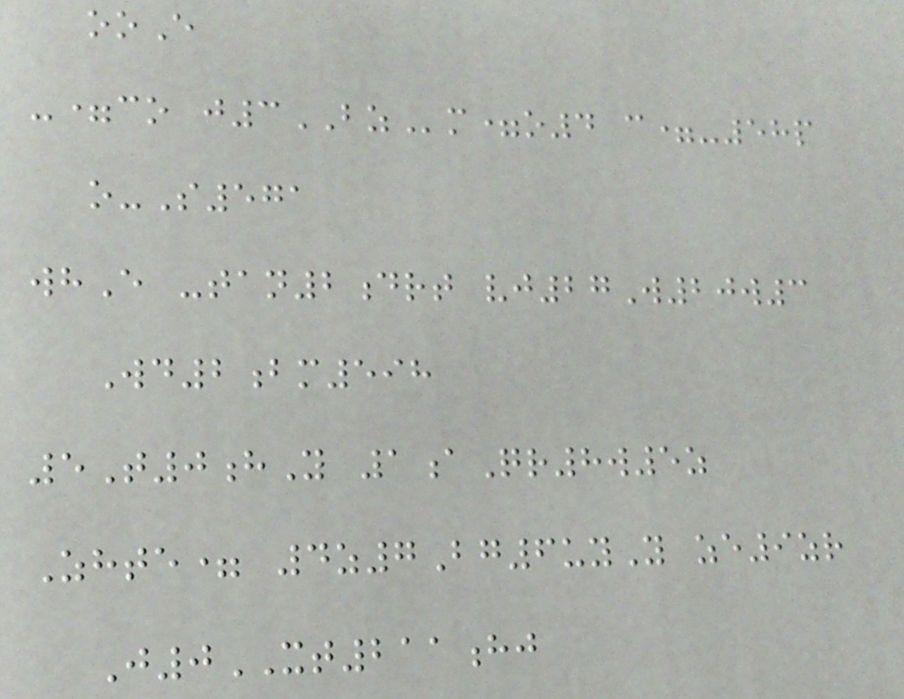ooE
-=co j3BZm=o4 c=-58p
o-S571
whE -tan2drt vj27W20w3
Wd2bm598
5T0hY 1aQr8w5z
Zhte= 4z7Bg6uyY ze9zr
J0XT211hj
